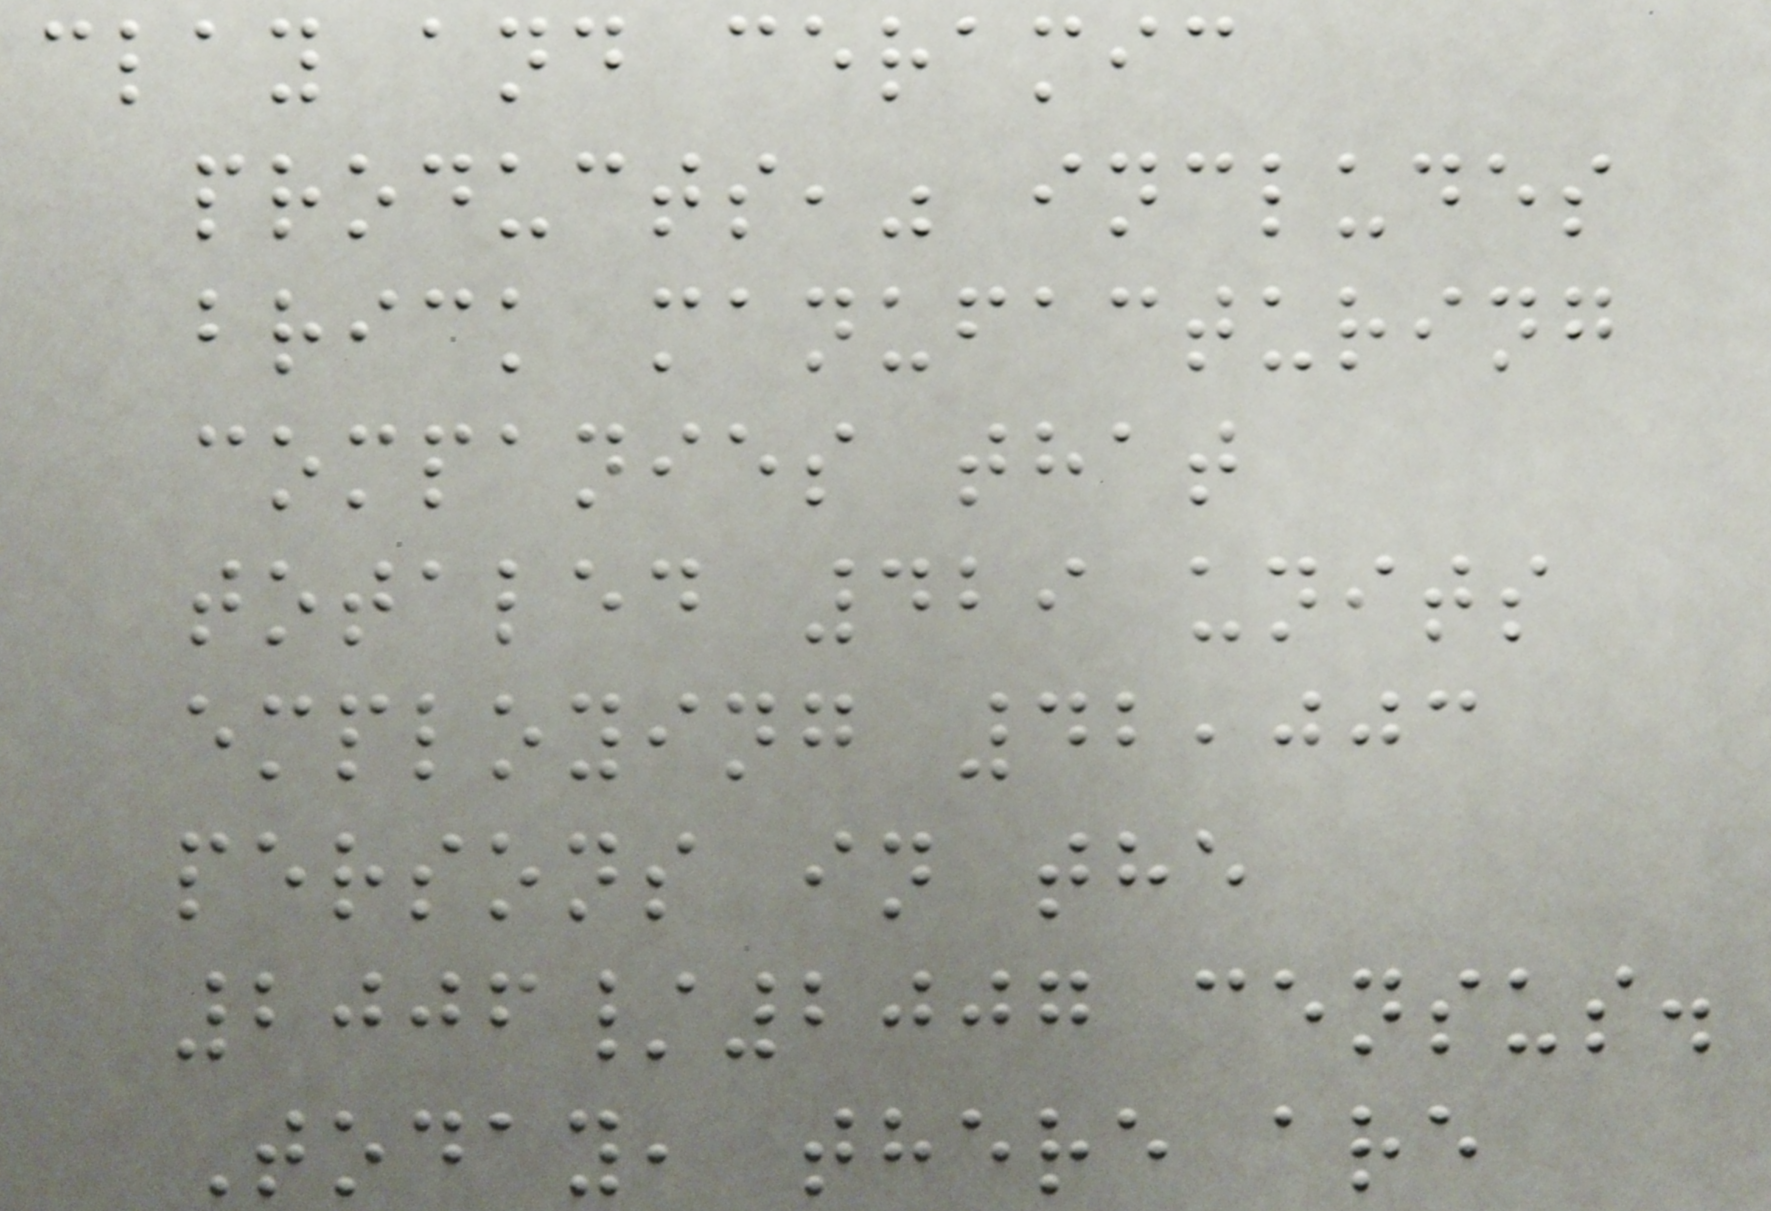clay and ceramic
products," includes
brick manufacturing
companies that
totaled 429 units
employing 42,003
persons in the
2006/2007 census.
Today, there are
